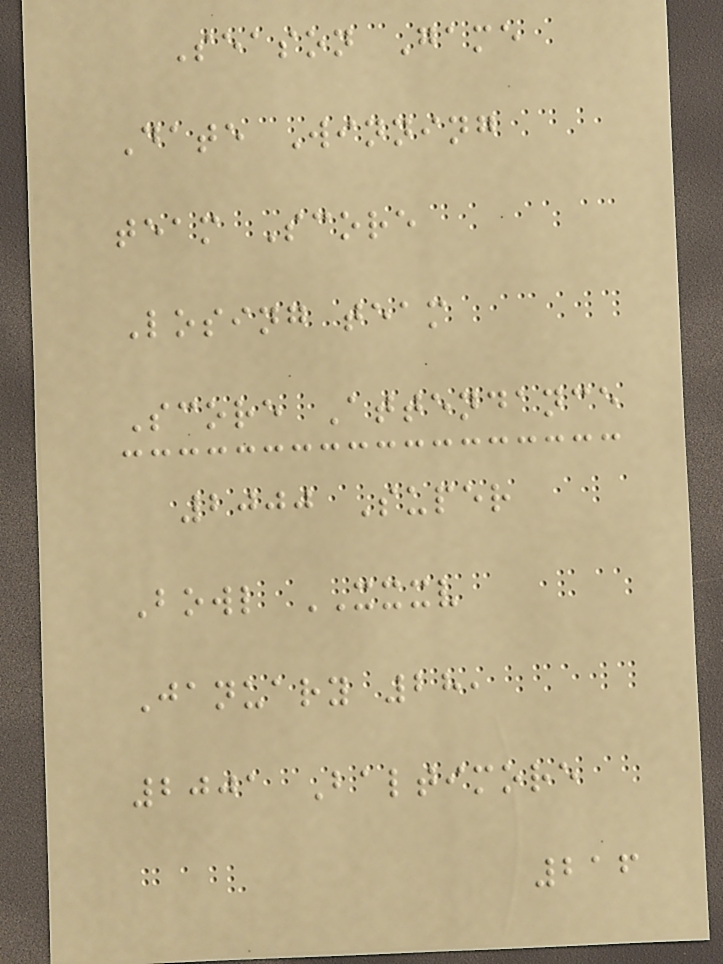Season Game
Date Winning
team Score
Losing team
Score Attendance
2000 Super
Bowl XXXV
January 28,
2001 Baltimore
216
